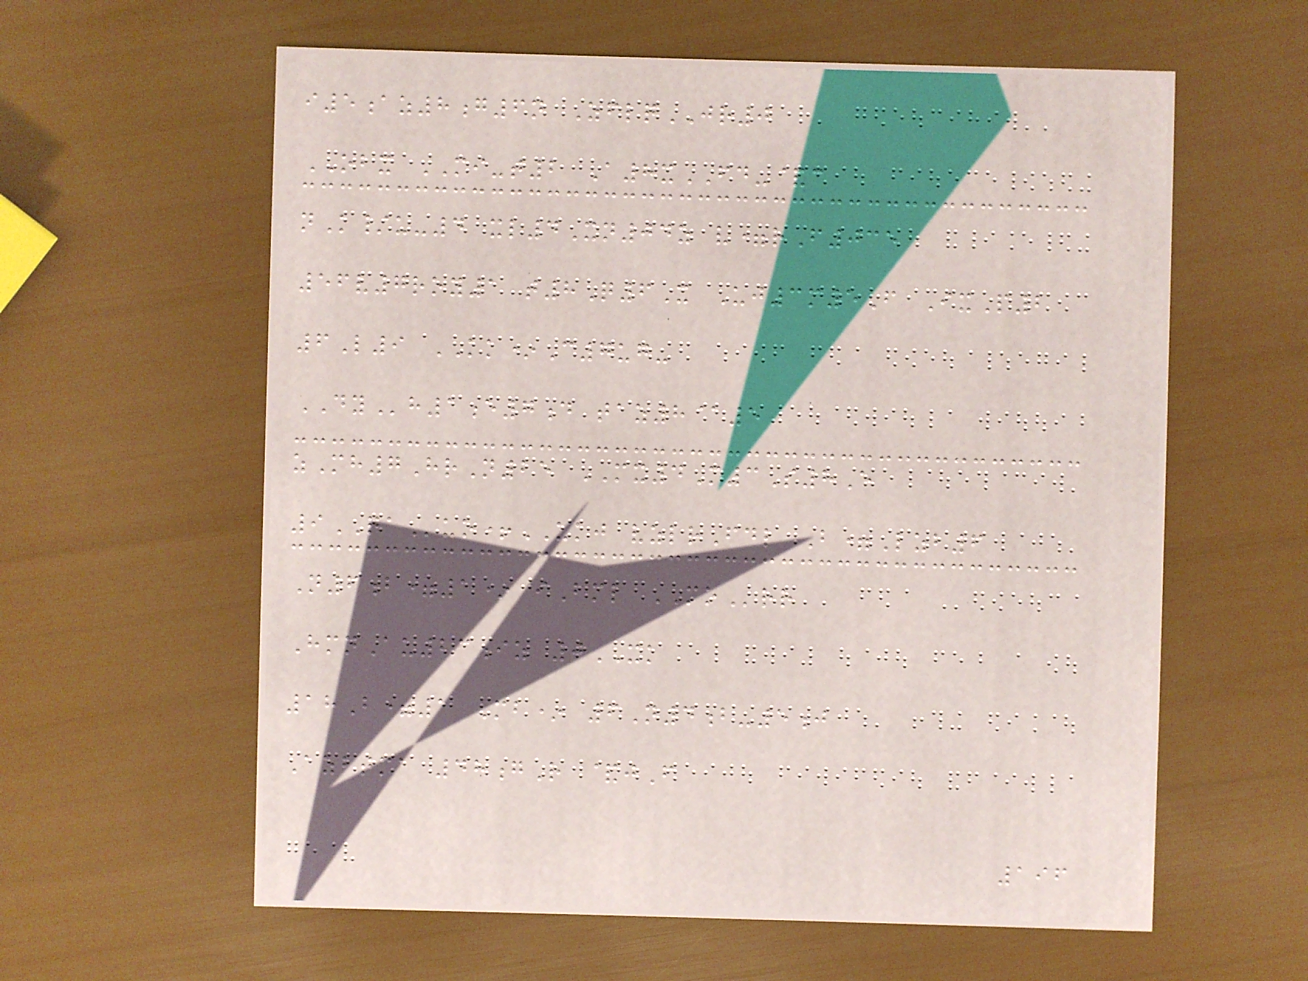i5az8g6n ZflqJR0
OBX MI-t2 A8xFD-&c
nK/u-4 xl4Xn04z v=rF035
56v7roy1 t8Q6X Uj3m5F IxP2
6L9 KK*C7ug-
DYh1e7d taz8@5
zMh7HrN25 MX4M3S8E
9QAuo+UKJ vzlrFdl B=Lzb6
N6b=1* iBml MOrr
HmnAu23iz 0XK
18B=1 Mb* 6N4b-5j
Azbtma 48gR &jF
196
